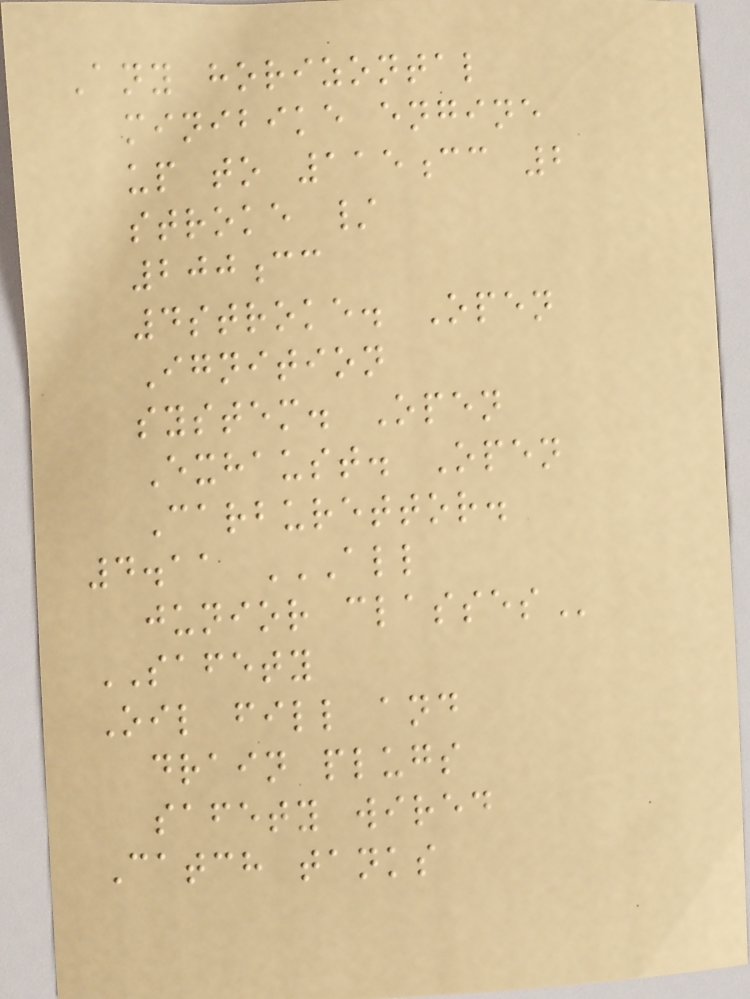Any horizontal
minibike engine
up to 115cc 2
stroke /
200cc
4stroke. Open
Ignition
system. Open
Exhaust. Open
Carburettor.
4.11 ALL
JUNIOR CLASSES
SAFETY
Oil fill and
drain plugs
safety wired
Catch tanks
